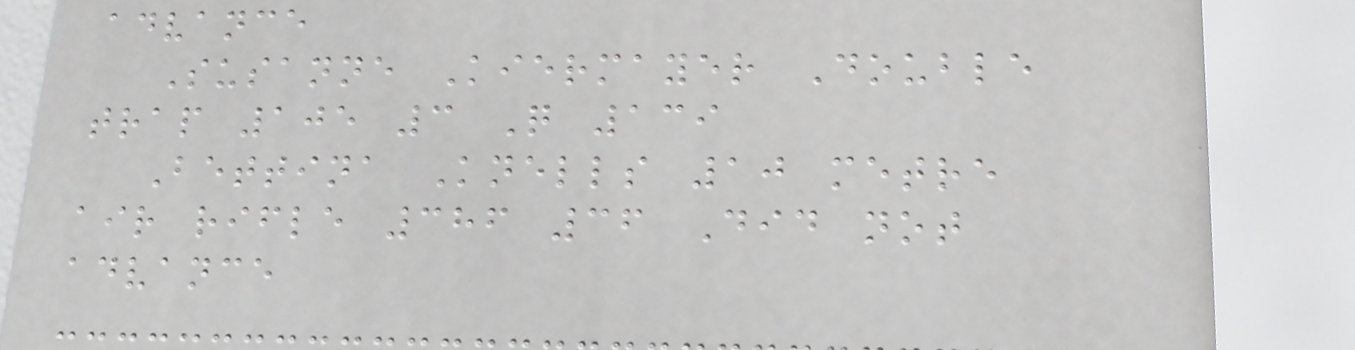advance
Susanne Kiermayer Double
trap 105 3 Q 139
Bettina Knells 10 metre
air rifle 386 36 Did not
advance
